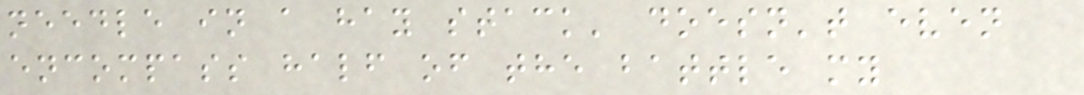needle in a hay stack' doesn't even
encompass half of the battle my
